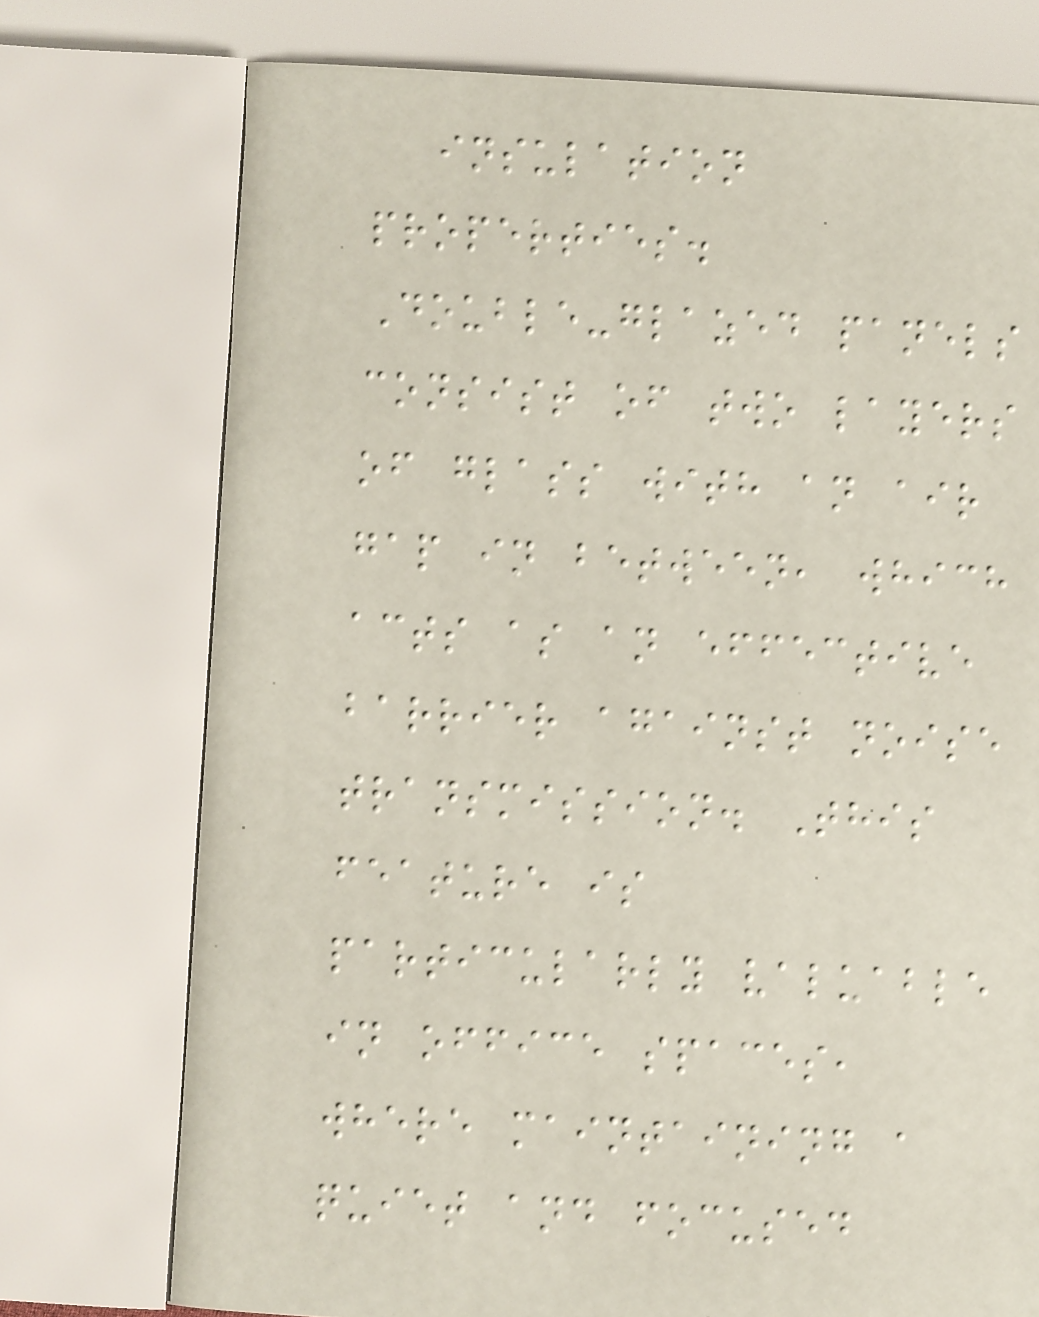insulation
properties.
Double-glazed panels
consist of two layers
of glass with an air
gap in between, which
acts as an effective
barrier against noise
transmission. This
feature is
particularly valuable
in office spaces,
where maintaining a
quiet and focused
